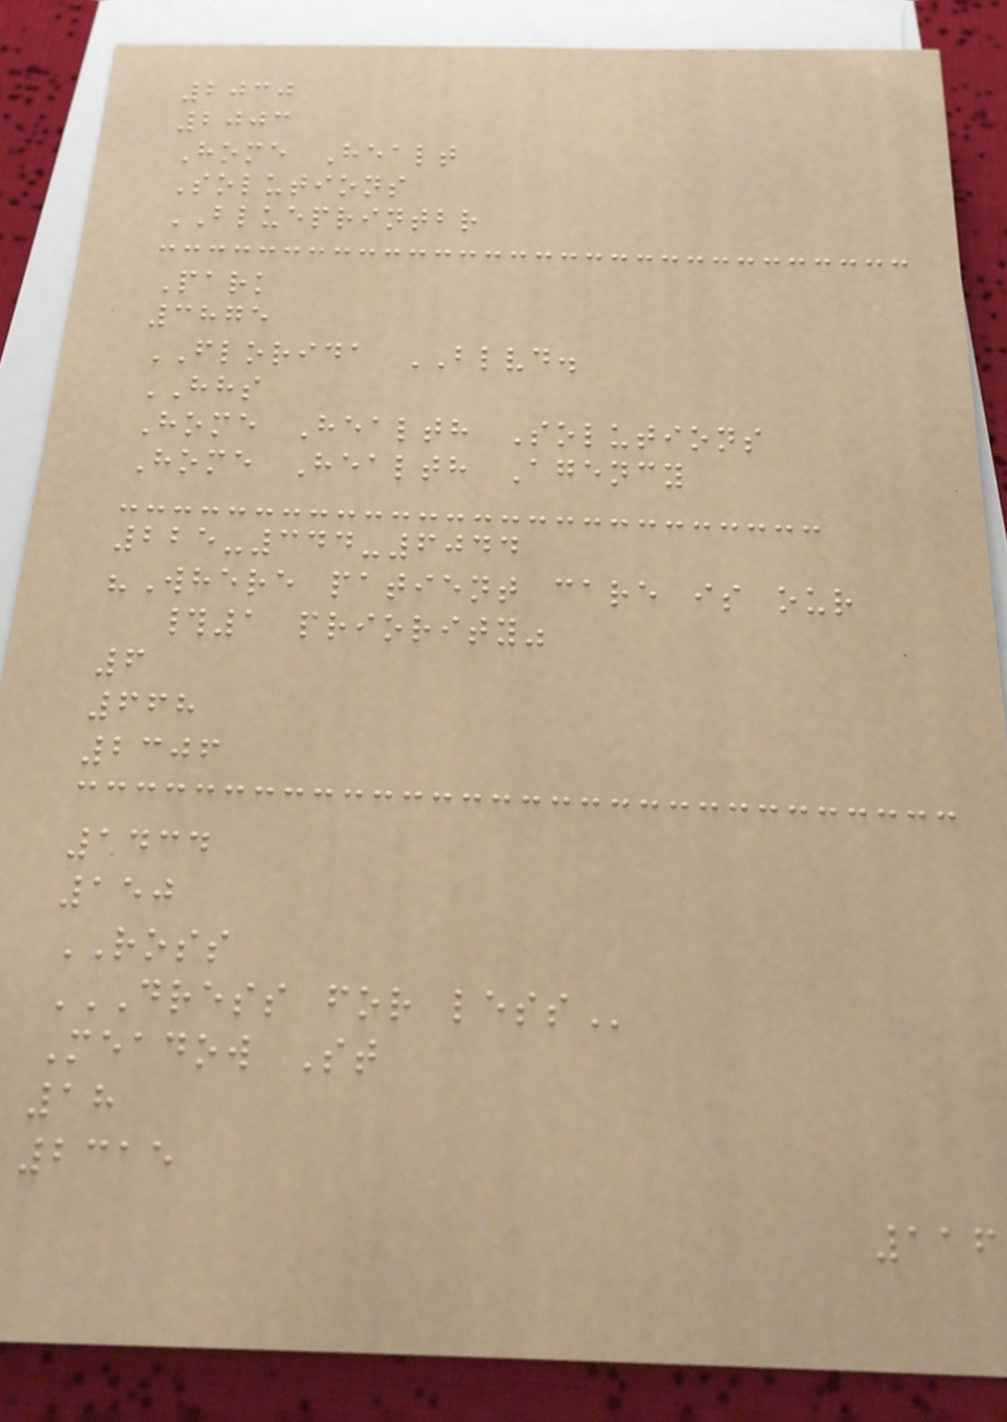2030
2003
Home Healt
Solutions
BLUEPRINTBR
Park
3875
FLORIDA BLVD.
HHS
Home Health Solutions
Home Health Agency
225-344-6044
"Where patient care is our
#1 priority"
6
668
2306
1434
150
ROSS
DRESS FOR LESS
Meadow St
18
2315
116
